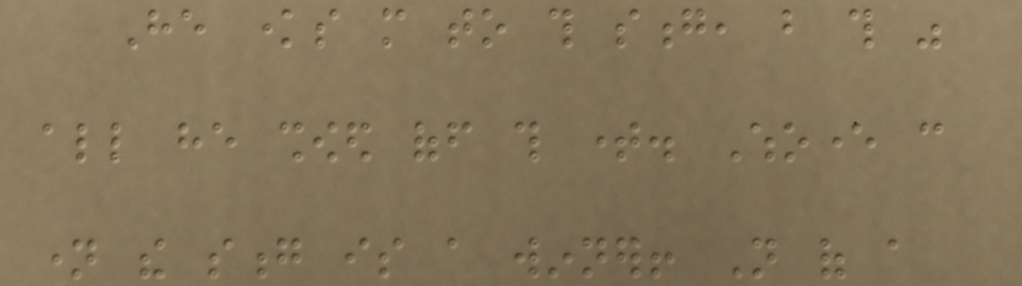He knows more to this song, but this was
all he showed off this time. Whoever can
name the song is a winner! Not of a
